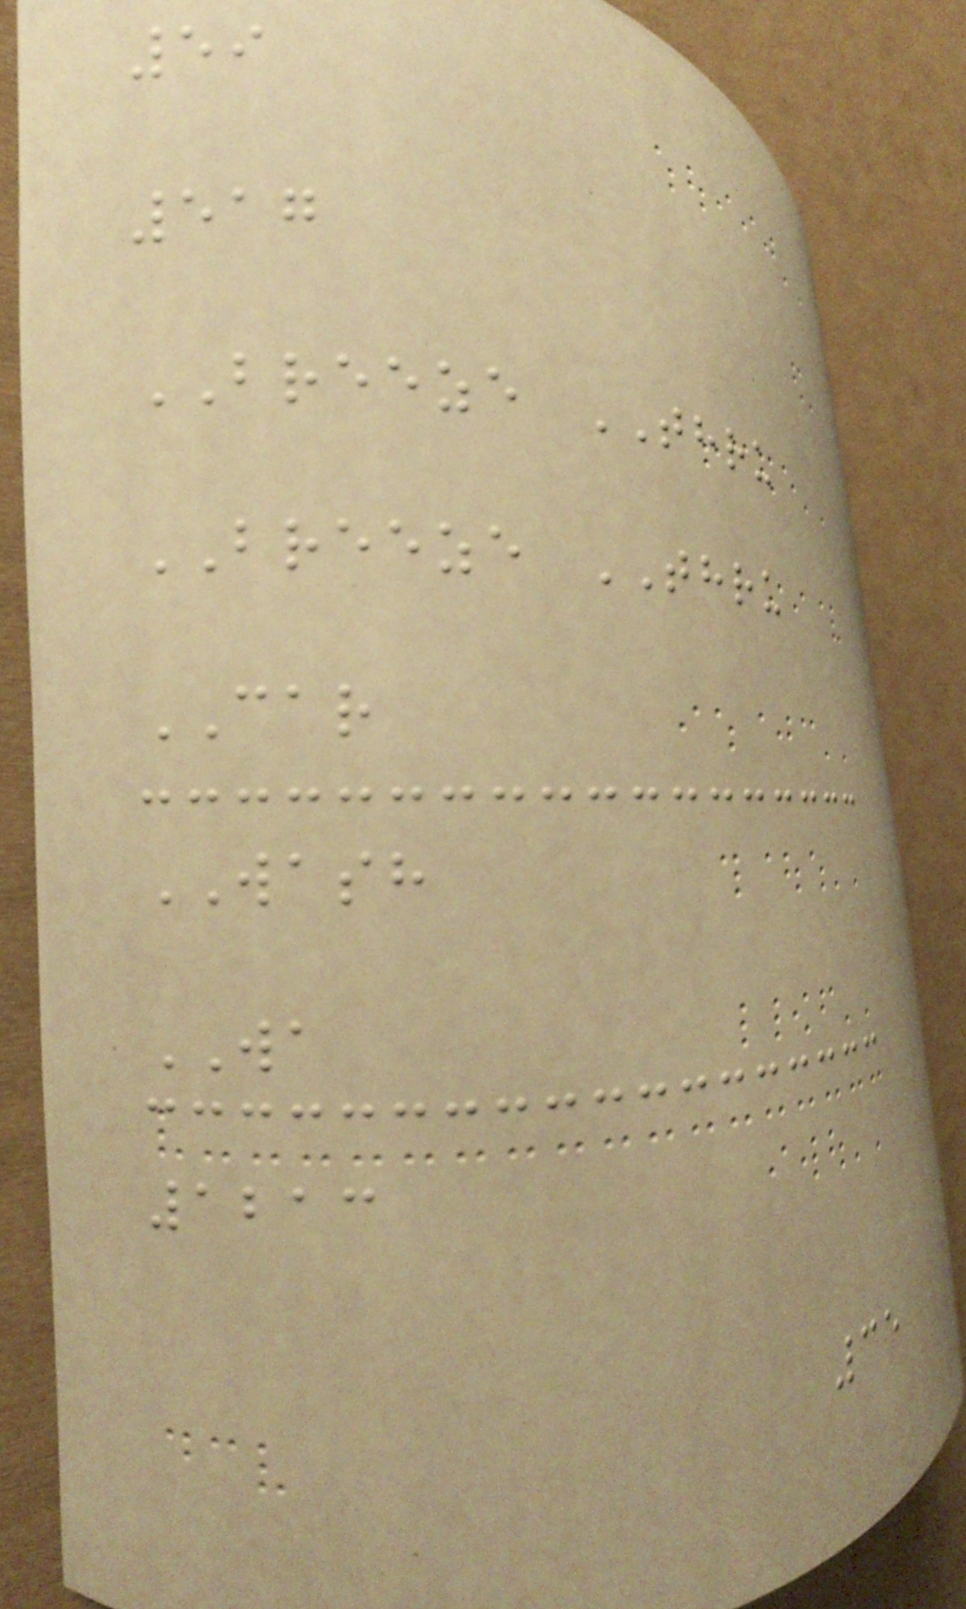59
517
BREEZE THRU
BREEZE THRU
CAR
WASH
WA
1213
35
